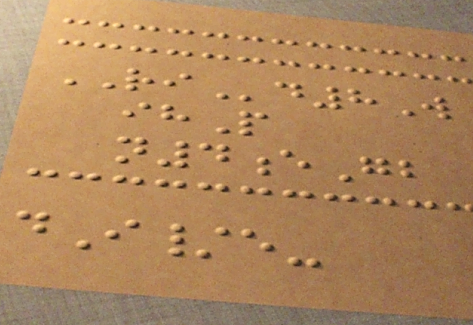RId8W
ihP
n4eGb
dI/e-
